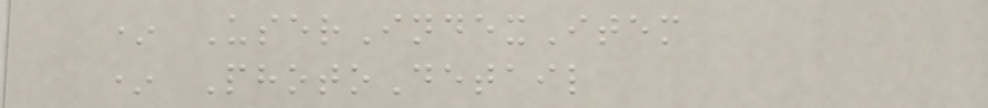* UserIndexItem
* PhotoDetail
